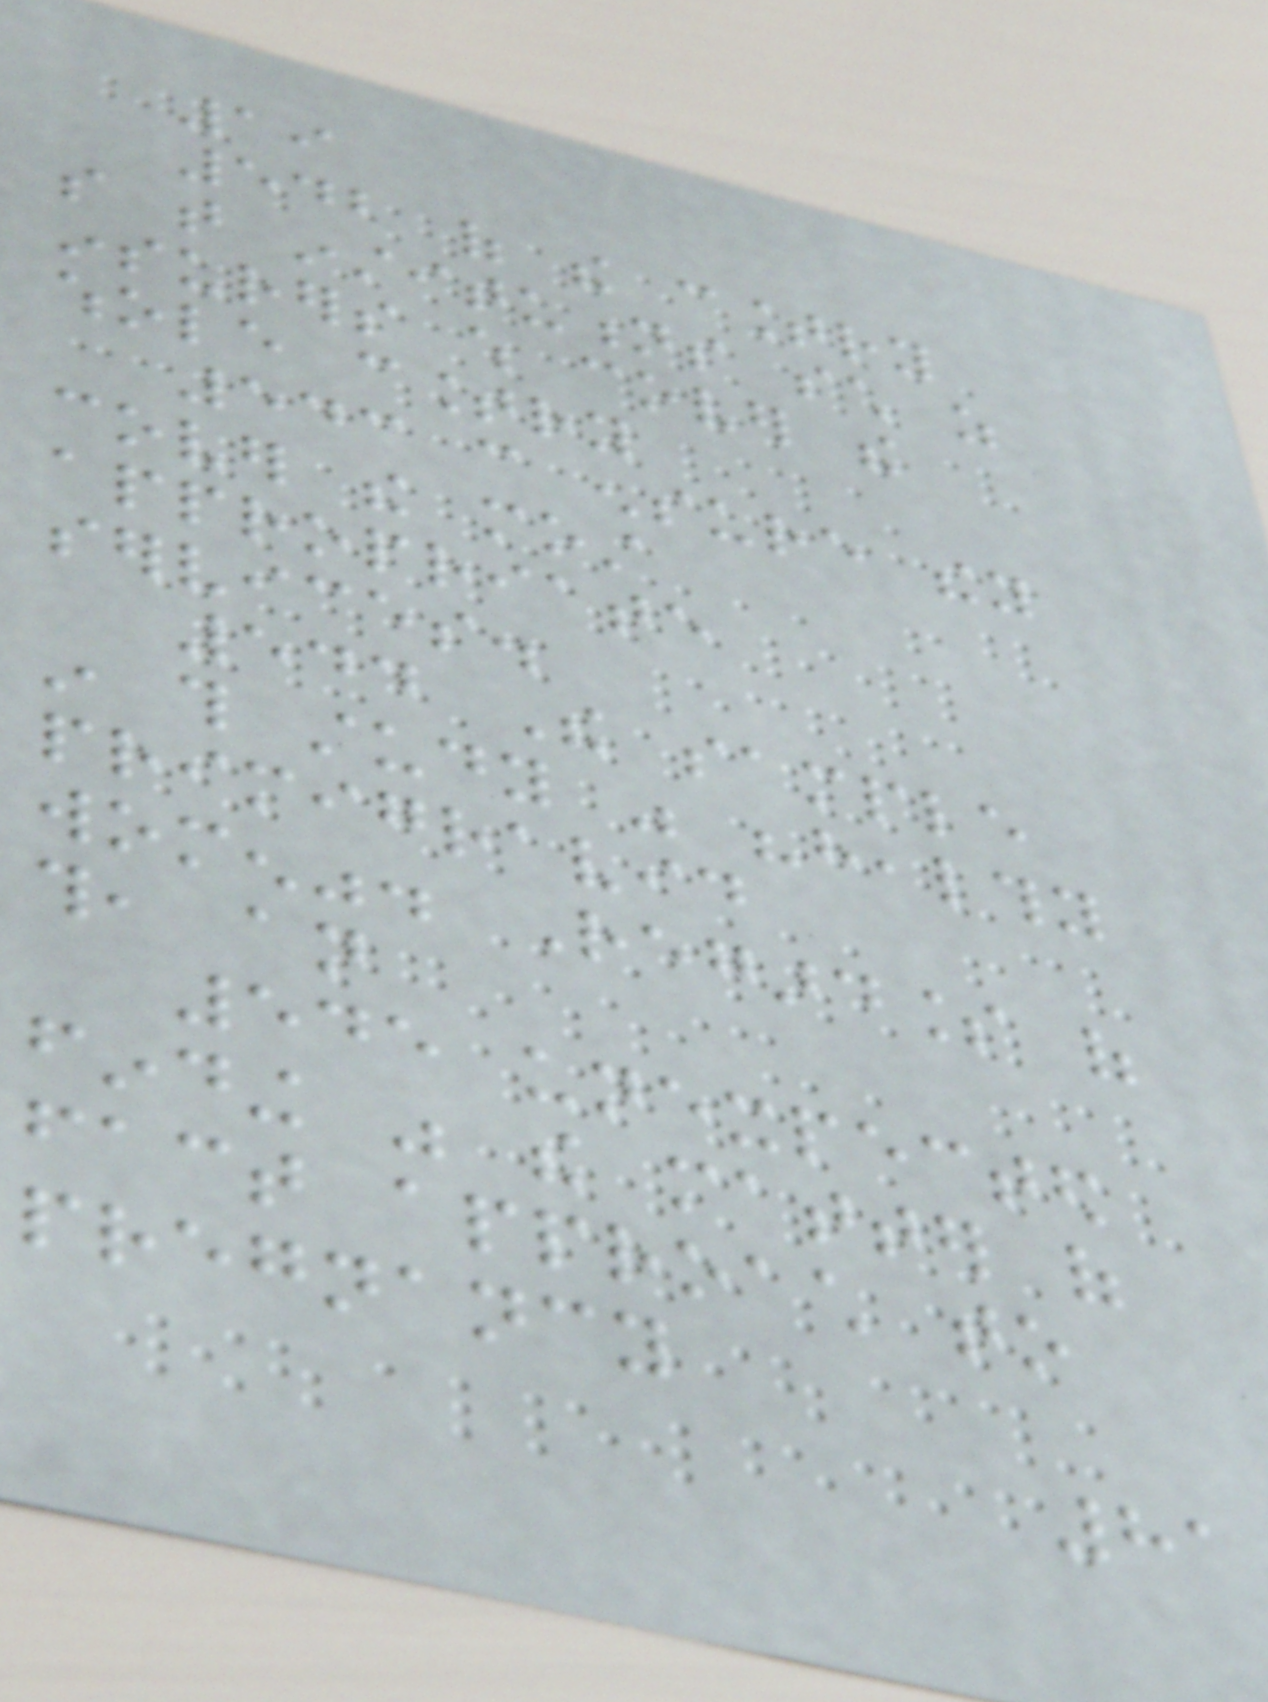19
542 of the country
so that institutions such as
insurers which cover the
whole country
543 can ensure they
cover the most
appropriate
services.
544 The sample
in this study was "healthy
primigravid
women". Regardless of
this, an
545 unexpected
finding was the matter of
fact approach to
pregnancy
81
